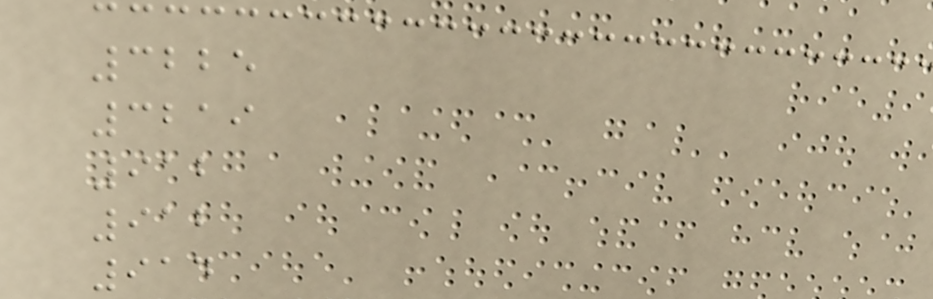3225
3219
912
912
914
